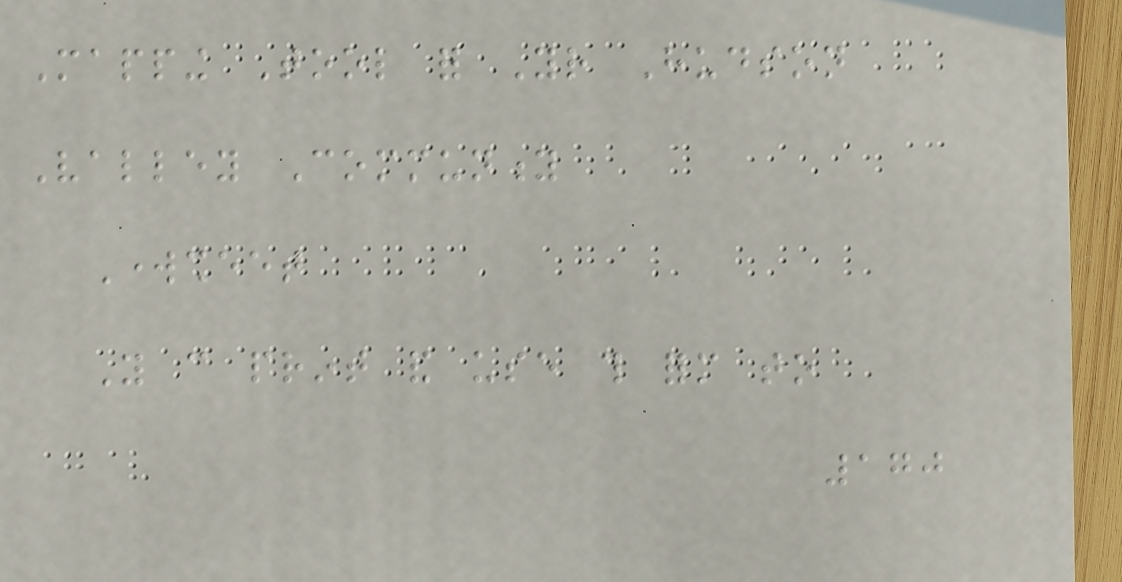Mapping Tool for Your Hudson
Valley Community
Worksheet
You can print and use this form to
170
